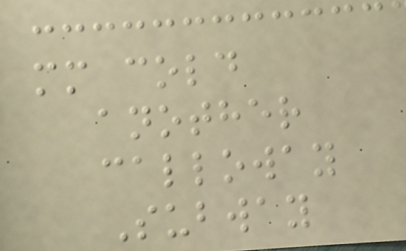mm cold
another
calloway
Subway
